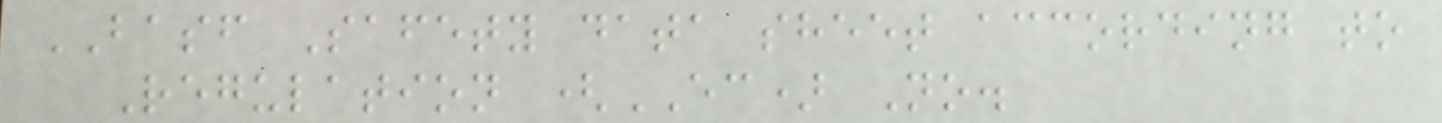BASF Safety data sheet according to
Regulation (EC) No.
